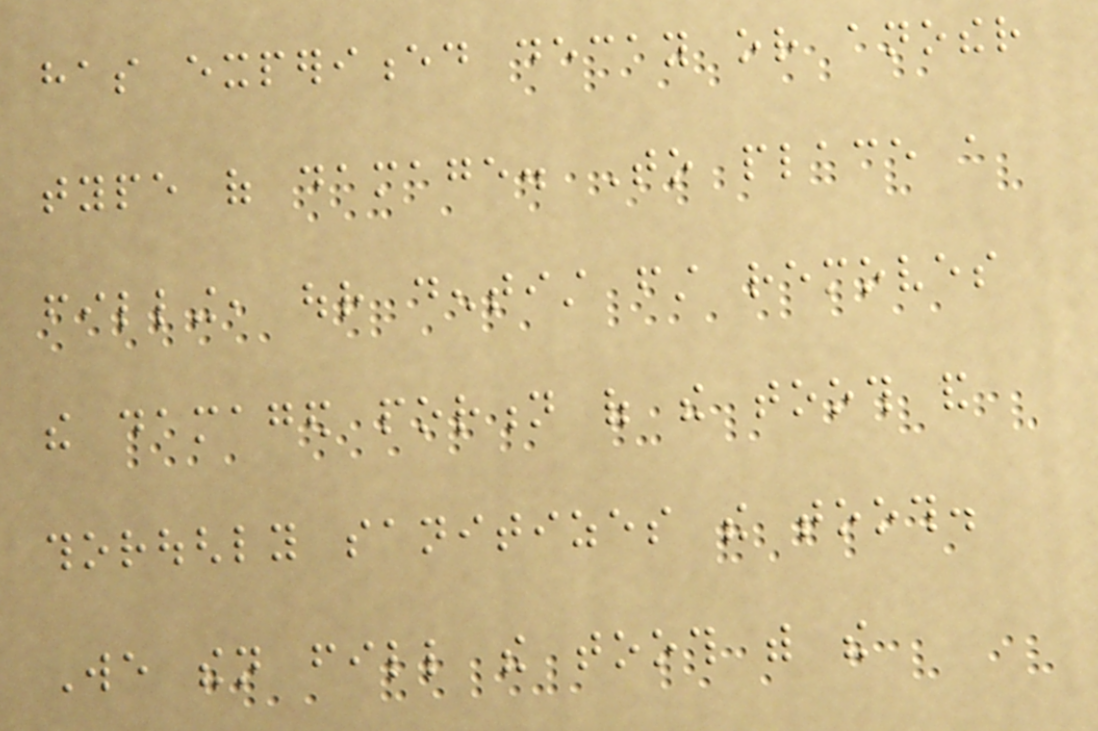has experienced decay or another
type of damage. To place a
filling, our dentist first removes
the damaged portion of the tooth and
thoroughly sanitizes the tooth.
We then fill the tooth with the
